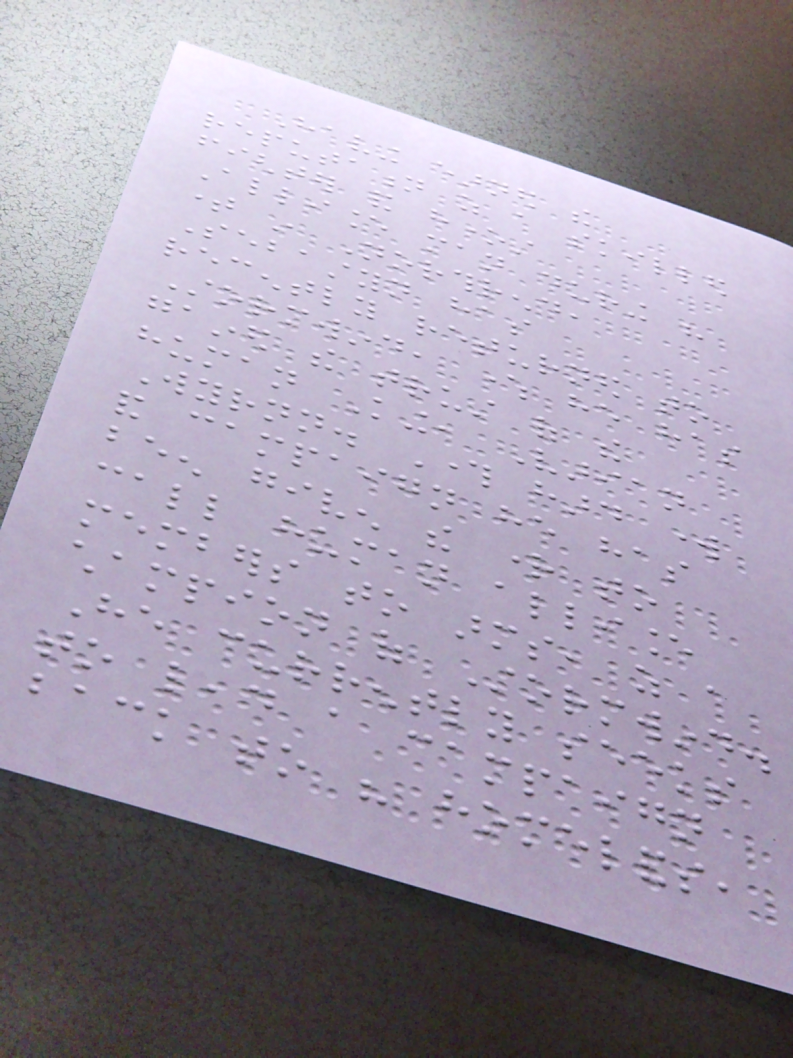Having earned the
reputation as a skilled
fighter and honest
Alliance man during his
time in Northrend,
Sebastyn has
recently returned to
Stormwind, where he has
gained the trust of the
human King, Varian
Wyrnn. Through hard work
and campaign he has
been given the right to
call human alliance
members to arms, as a
champion of Stormwind.
He currently seeks
to lead a campaign
back to his homelands,
